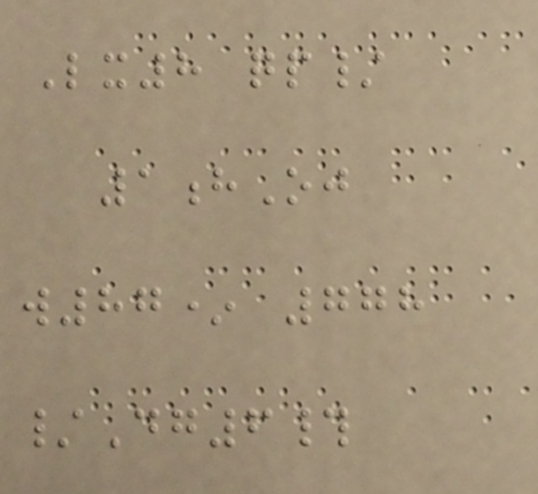Lx8 qp/
1hOj
w87* 778
/Dg6#
